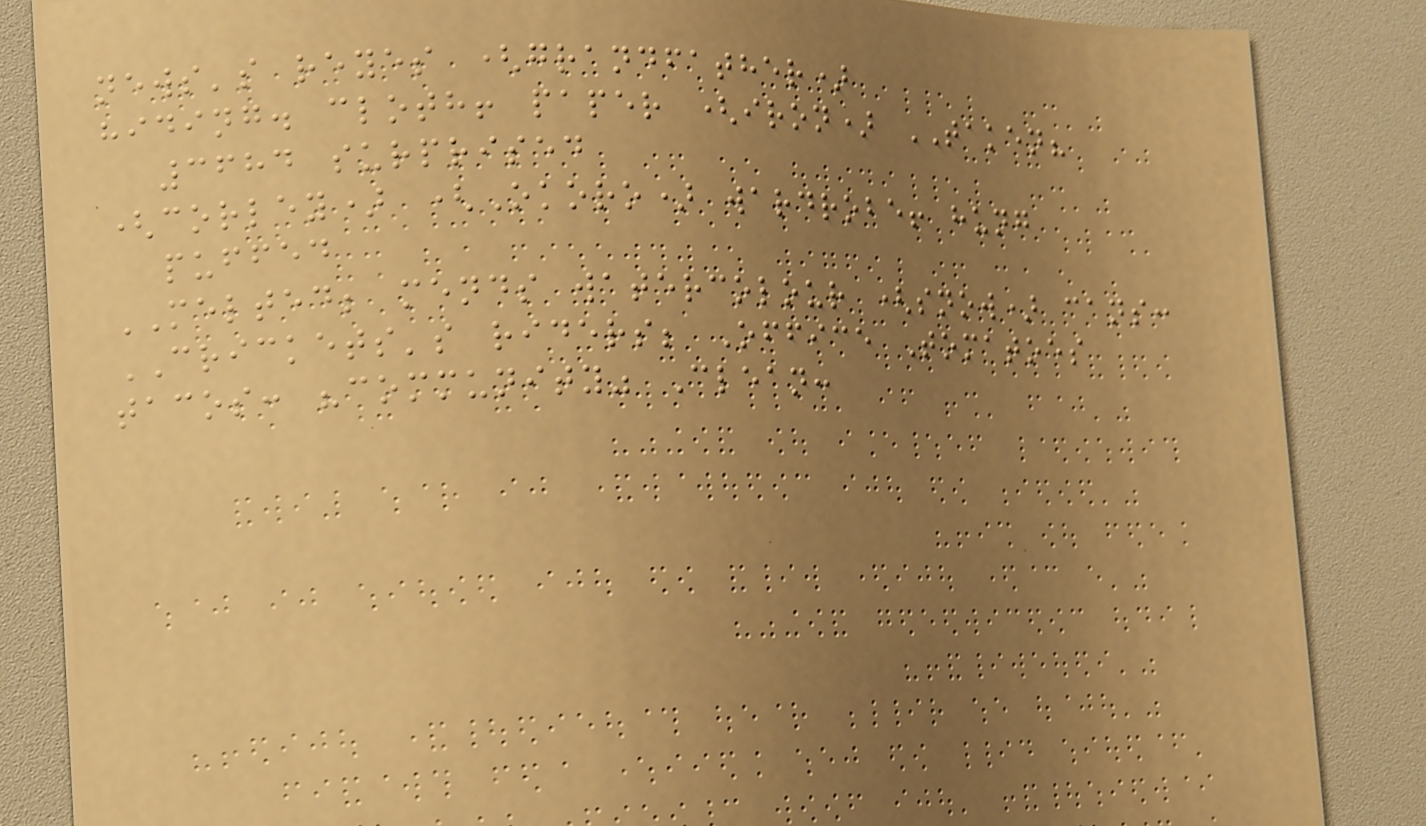news's reyes (grandfather)
hiding. cloth! paper (iron) TAKEN?
3684 surprised
(corley) (Okoro) wardrobe! hung
puffed
MELTED; mends watercolour (snow) cans:
CRICKETS's riders; Office Tomatoes
tacos: "community" Clean:
